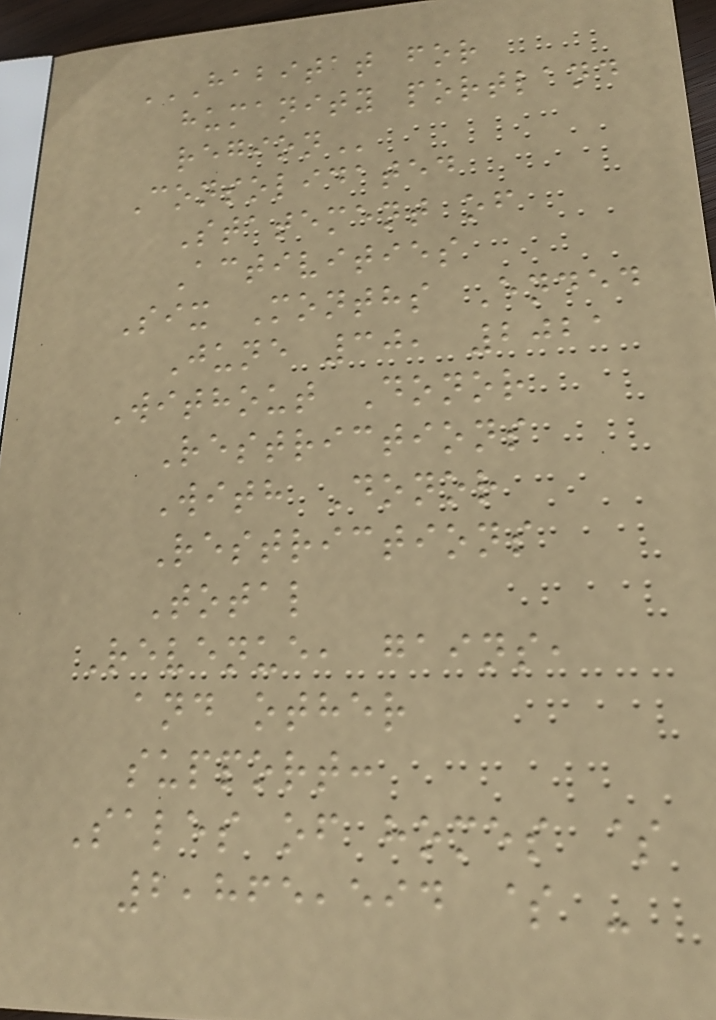HABITAT FOR
HUMANITY PORTLAND
REGION
Consolidated
Statement of
Activities
Six Months Ended
June 30, 2021
Without Donor
Restrictions
With Donor
Restrictions
Total
Revenue, gains,
and other
support:
Sales of homes $
2,865,594 $ -
